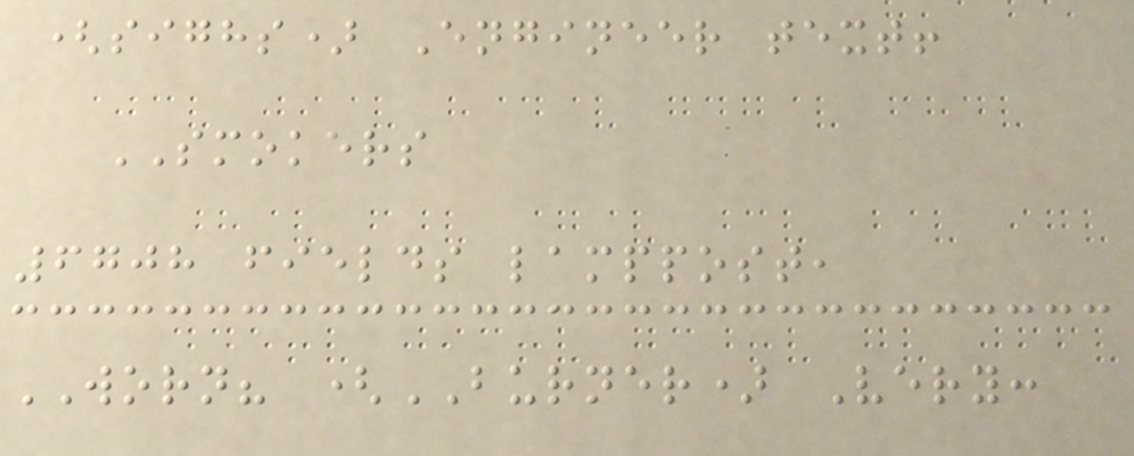(sighs) Engineer text!
SMOKERS
6708 fields lamppost,
WORN? (BURNER) Very:
